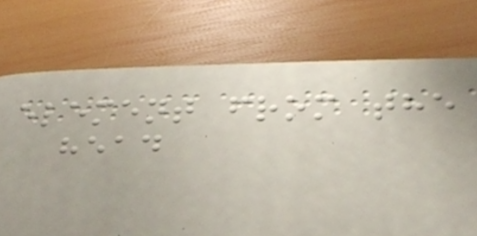element from the
head
